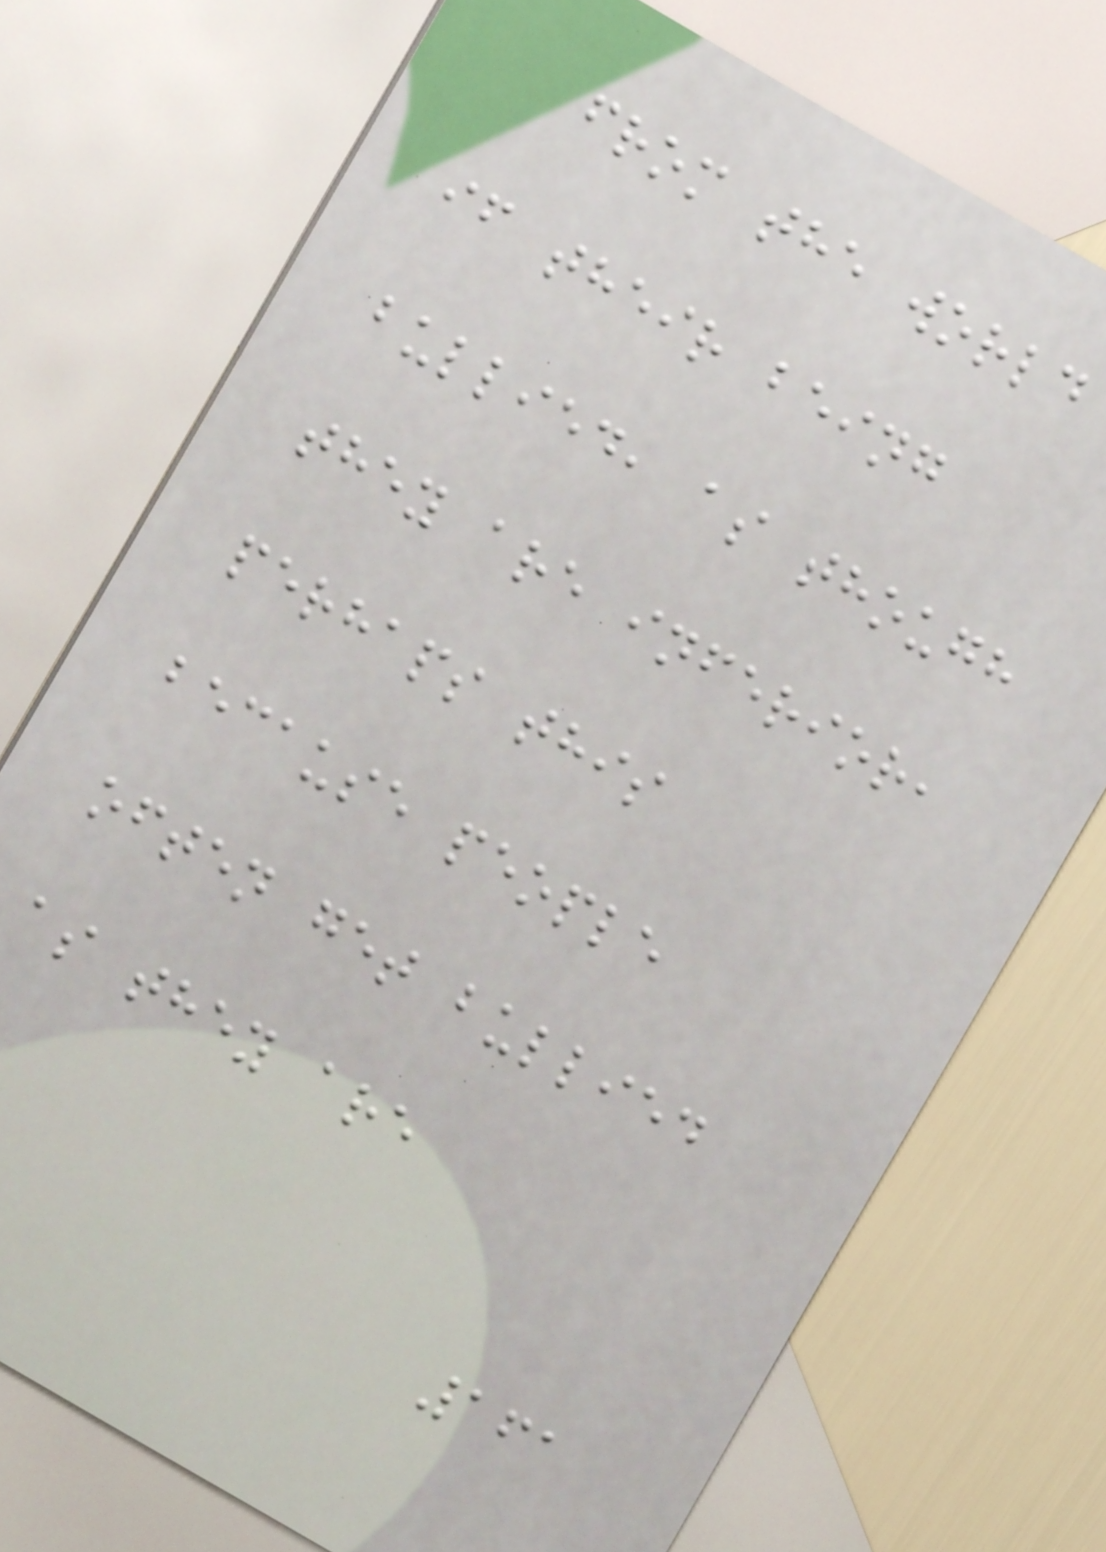from the world
if their being
bullied, as though
they are inferior,
perhaps this
because people
often get bullied
as they are
161
